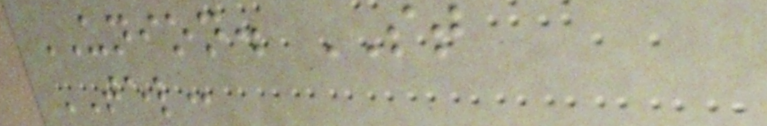UNION. ST
TEL:
